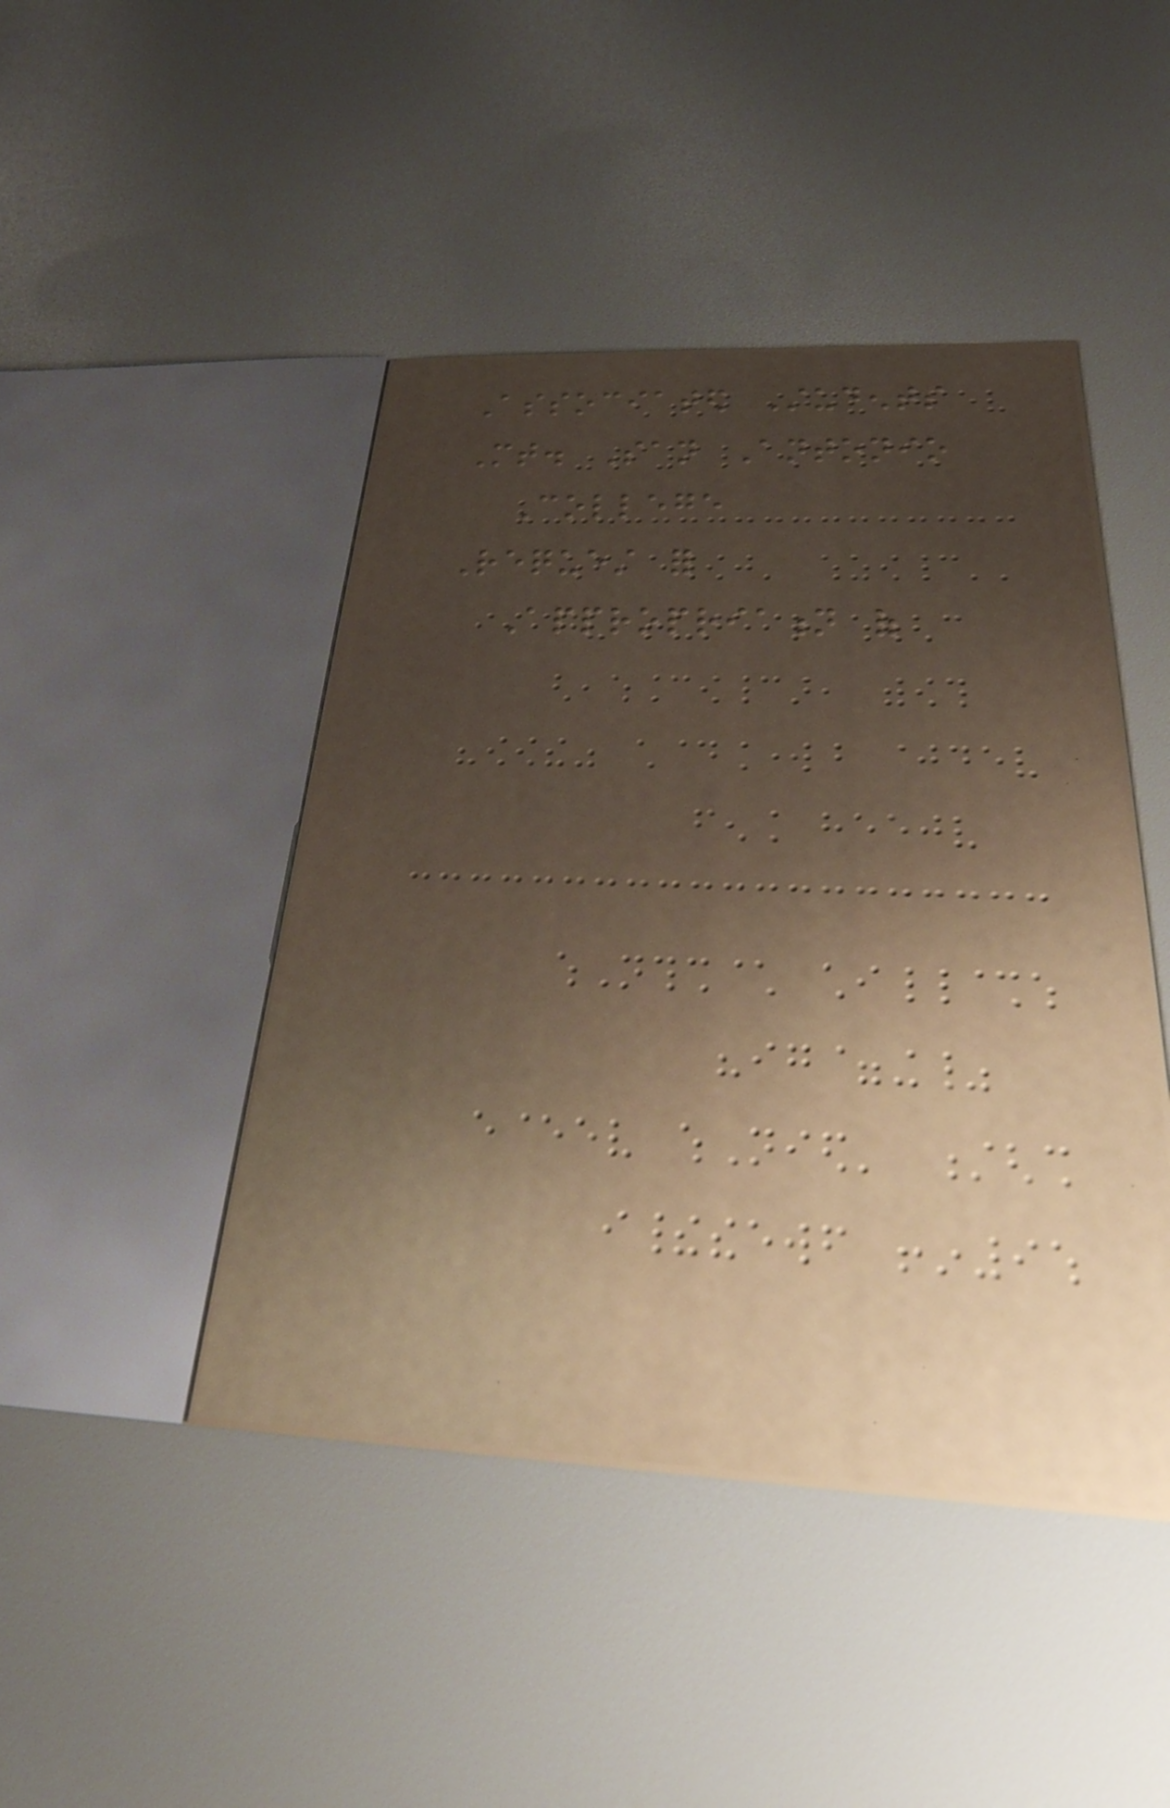Associated Students
Mt. San Antonio
College
Request for
Appropriation of
